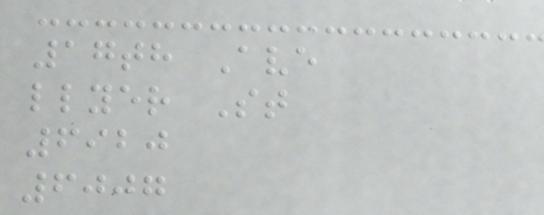17th Ave
llyer St
6920
6007
